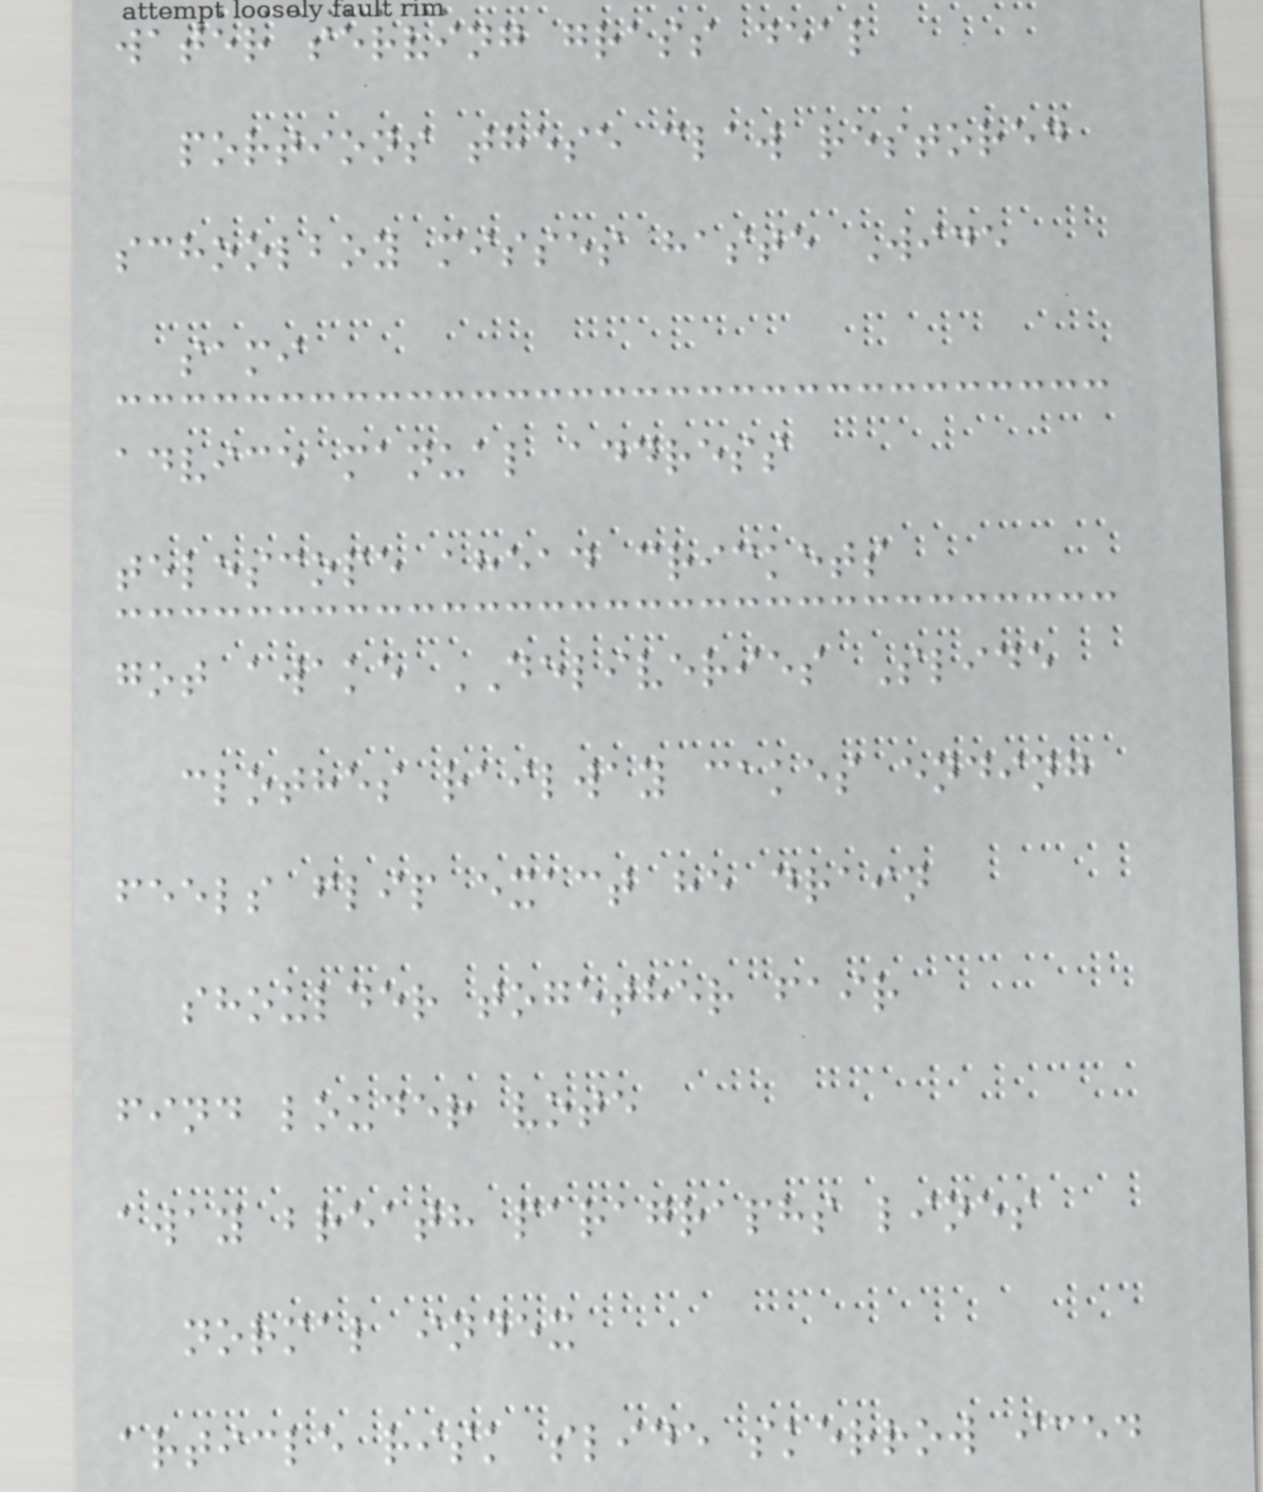water serving grass deal
portions these claw restored
schoolboy misses haste Wide
sami
advice manual address
telescope ahead crickets
got awake DELIVERIES Slide
clothes railway cakes ending
feels flip exact he drain
shoulder together fair
find louder vote
away breath paragraphs lines
normal index
article risk slide skerrow iced
